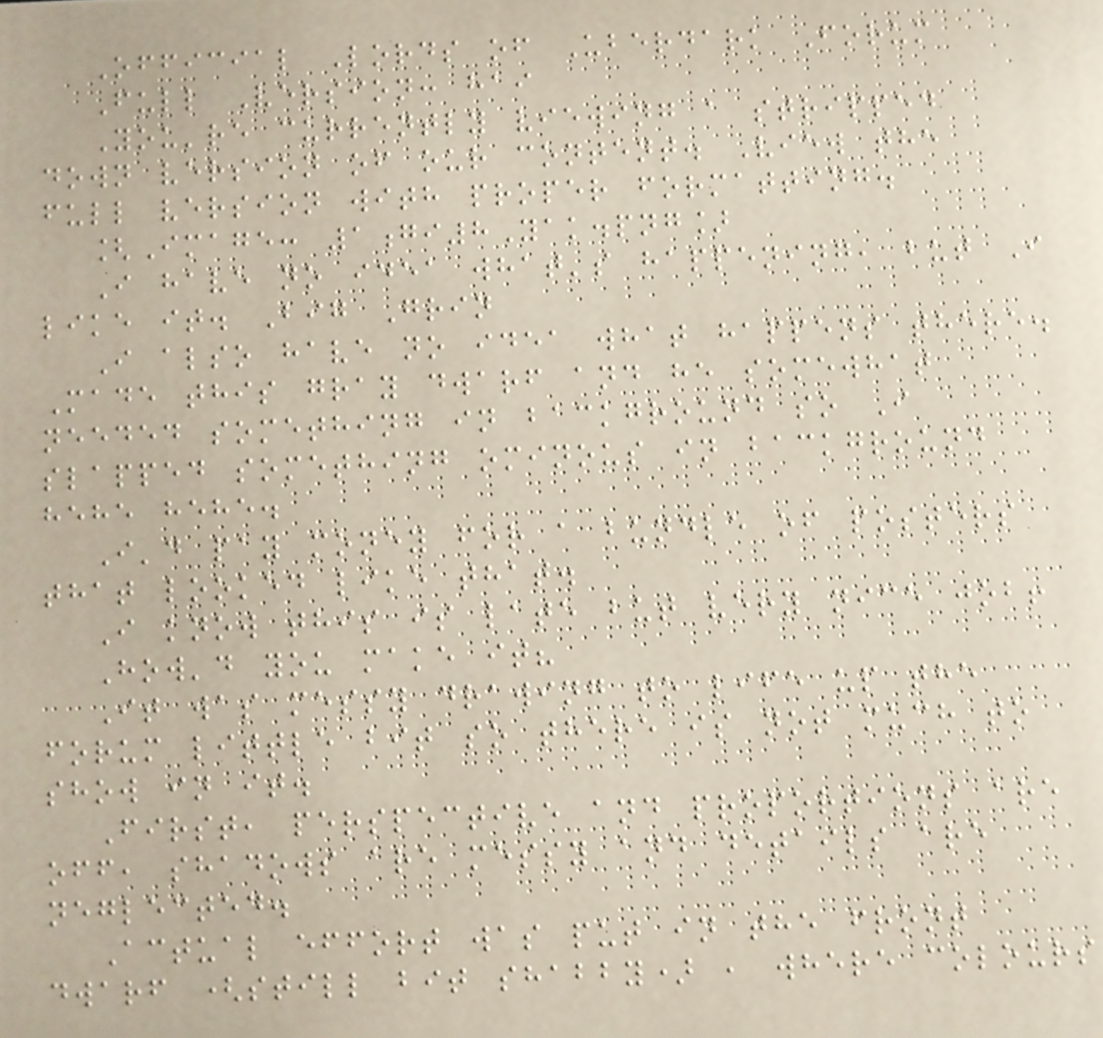Official Lords of Uberdark Forum
Full Version: hai
You're currently viewing a stripped
down version of our content. View the
full version with proper formatting.
[Image: 1gi8Yak.png]
I have no idea what's happening, but I
like it. Big Grin
I also have no idea what happens there.
Made this gray dwarf and he somewhat
needed something in background so I
slapped something ominous in background
hehe hehe.
I'd pay money for a bundle of posters
that looked like that.
I know this is late but very nice job!
How'd you make it?
It was messy drawing to life up the
forum little bit so there is not much to
show in it.
First, perspective and proportions are
off, shadows are messy and details are
neglected.
Actual effort was put in the front
dwarf (still bit shabby) , where colours
